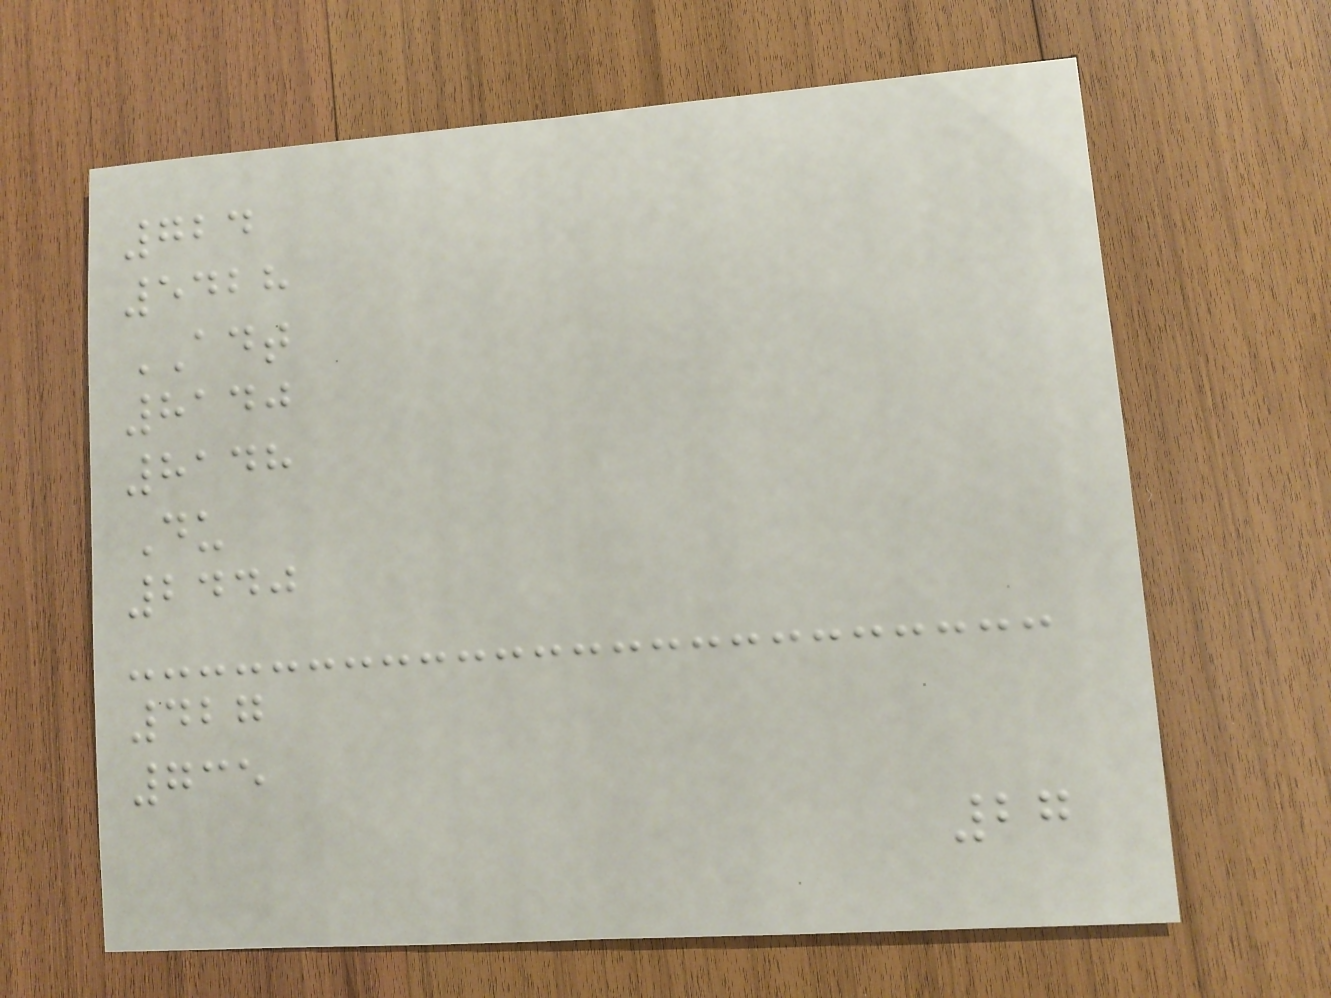724
5428
ADT
8140
8148
Du
2440
427
735
27
